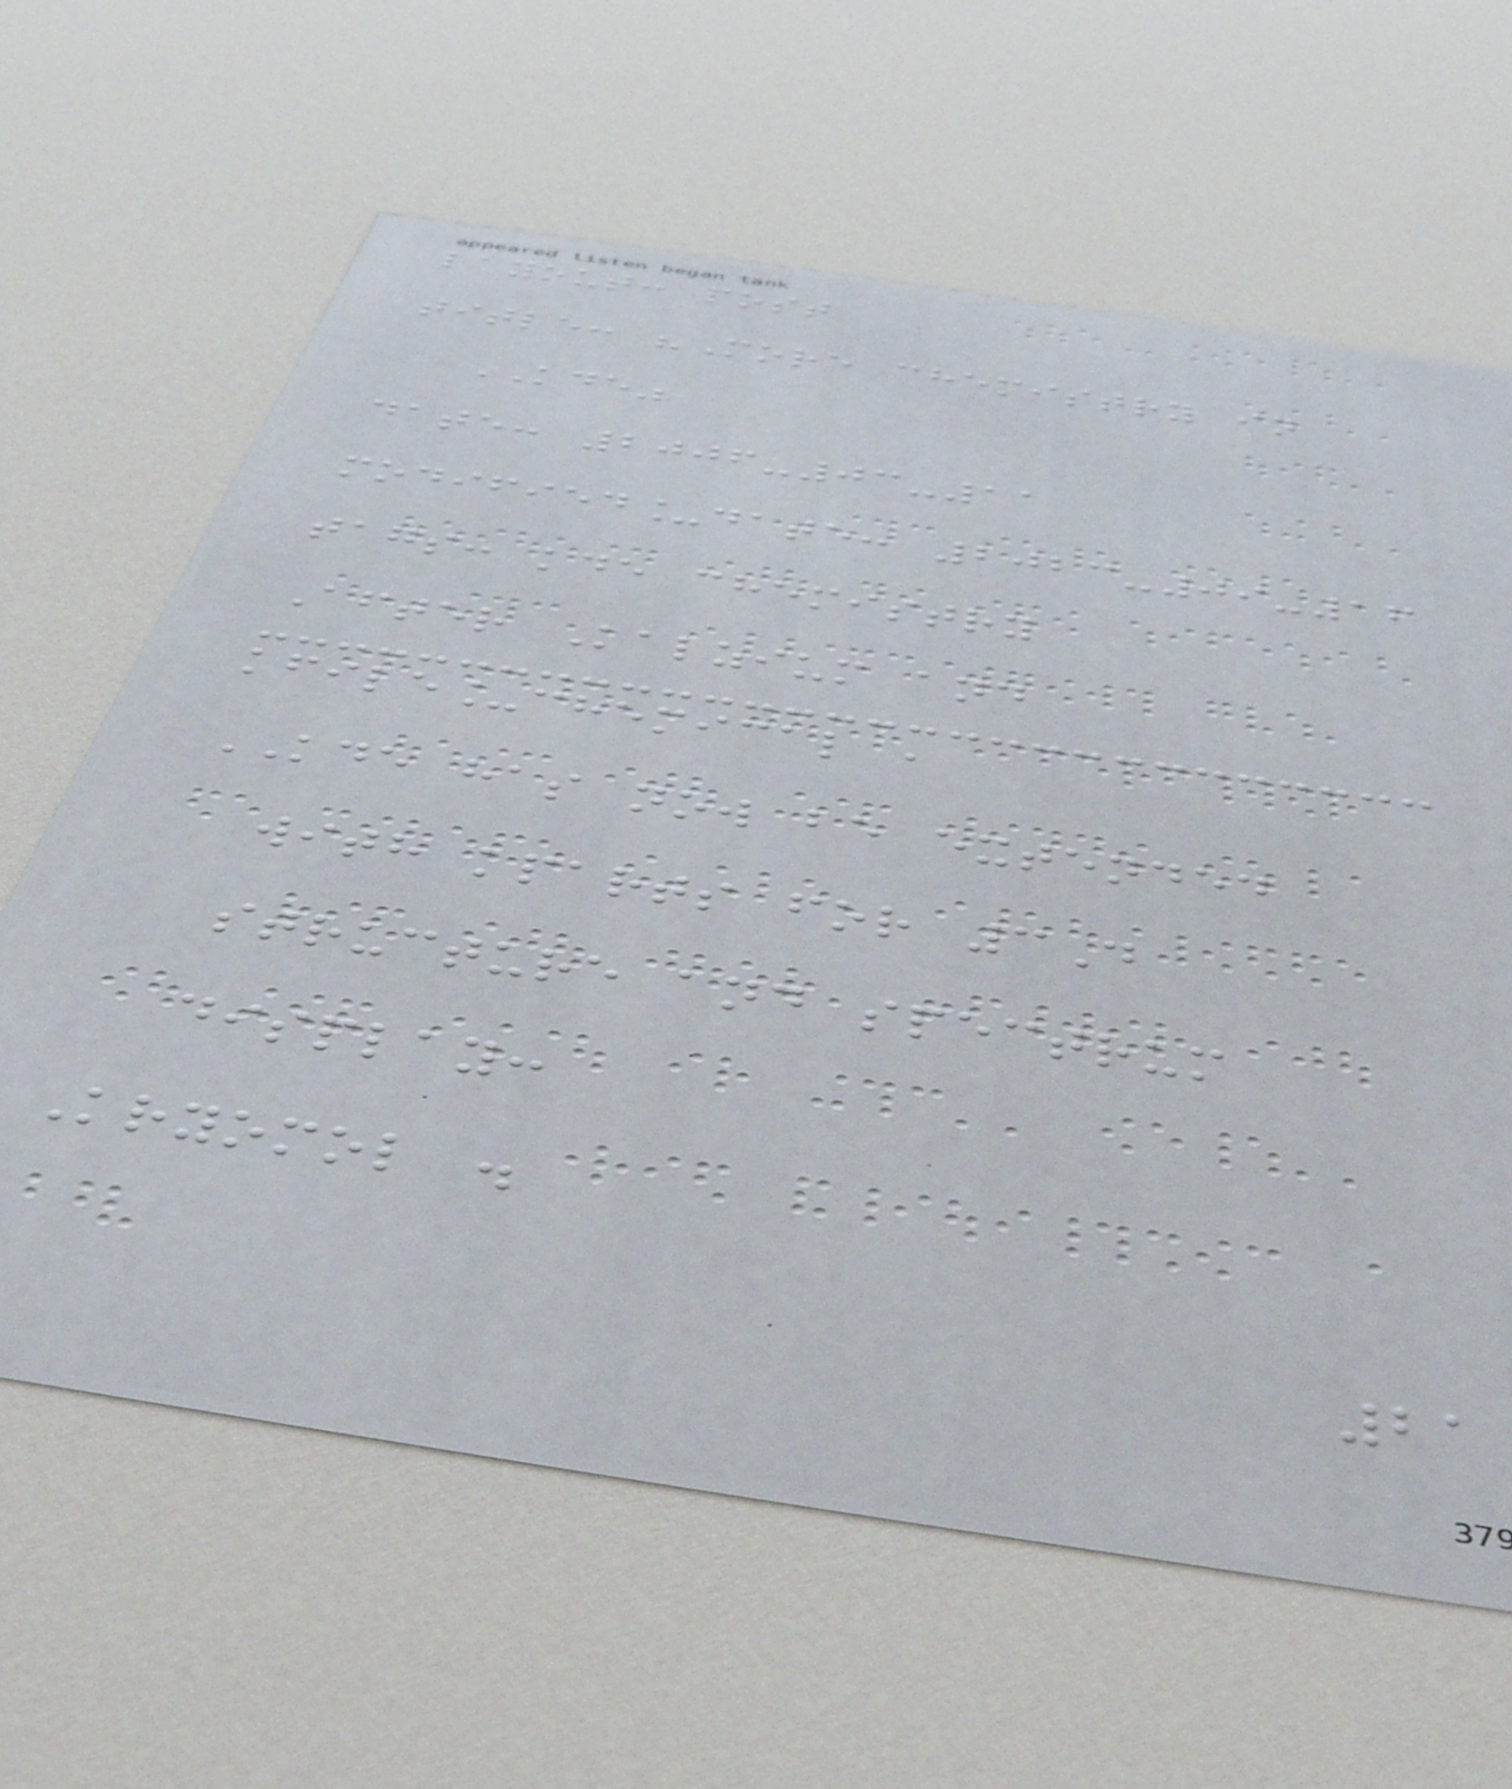layout: post
title: "More chemistry in
KDE"
date: 2006-03-11
modified_date: 2023-09-16
tags: kde chemistry
After Kalzium and
kfile_chemical ,
KDE has now be extended
with kparts for 3D
structure and spectrum
display:
Kryomol .
21
